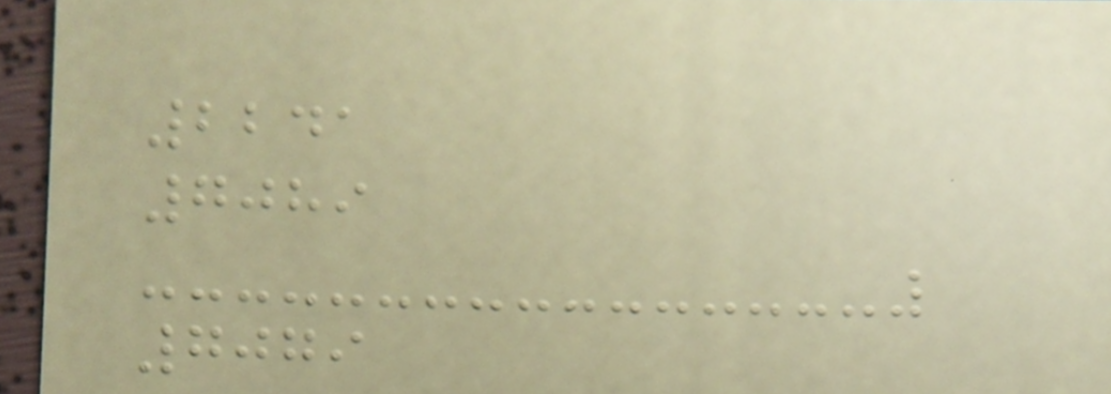2241
7089
7079
